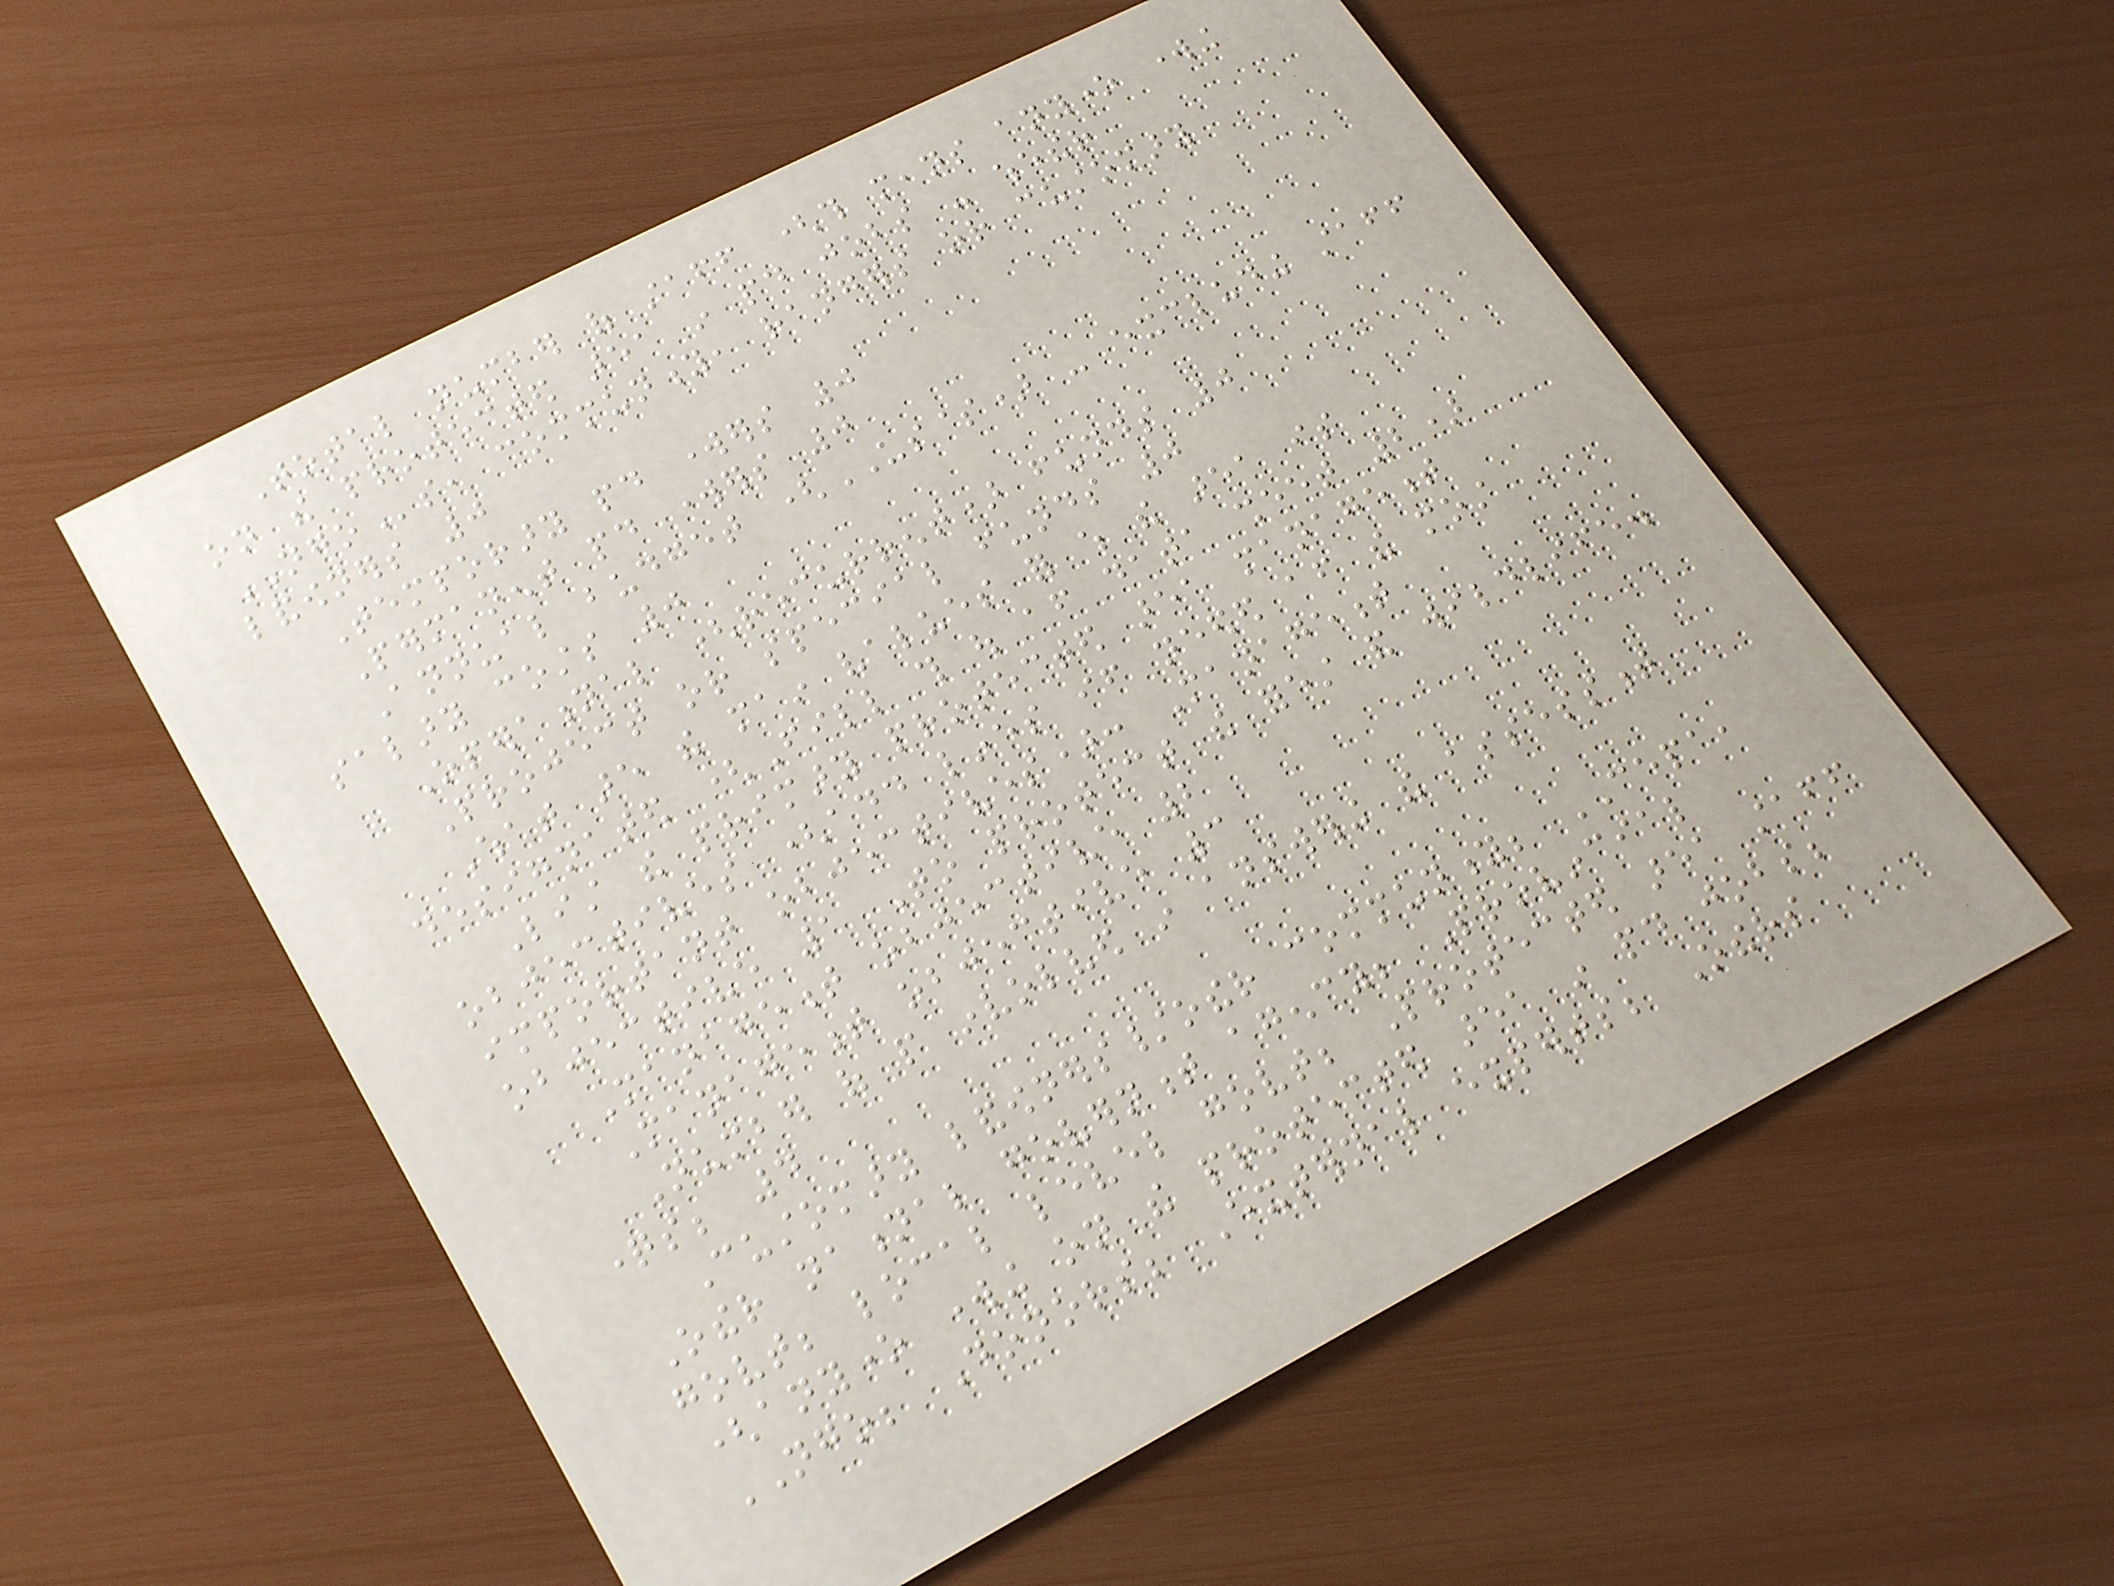Total number of staff (this means anyone working
on the protected area in paid jobs - whether
NGOs, community, rangers or customary
landowners 0
Temporary paid workers 0
Permanent paid workers 0
Annual budget (US$) - excluding staff
salary costs 0
Operational (recurrent) funds 0
Project or special funds 0
What are the main values for which the area is
designated (Fill this out after data sheet 2)
List the primary protected area management
objectives (add lines if needed after the most
important objectives): Management
objective 1 To protect the forest and wildlife.
Management objective 2
Management objective 3
Number of people involved in answering the assessment
questions; 4
Customary landowners/other community; CEPA,
Other national government agency; Provincial
govt; local level govt; Protected area staff
(anyone working on the protected area in paid jobs;
NGO; Donors; External experts; Others
